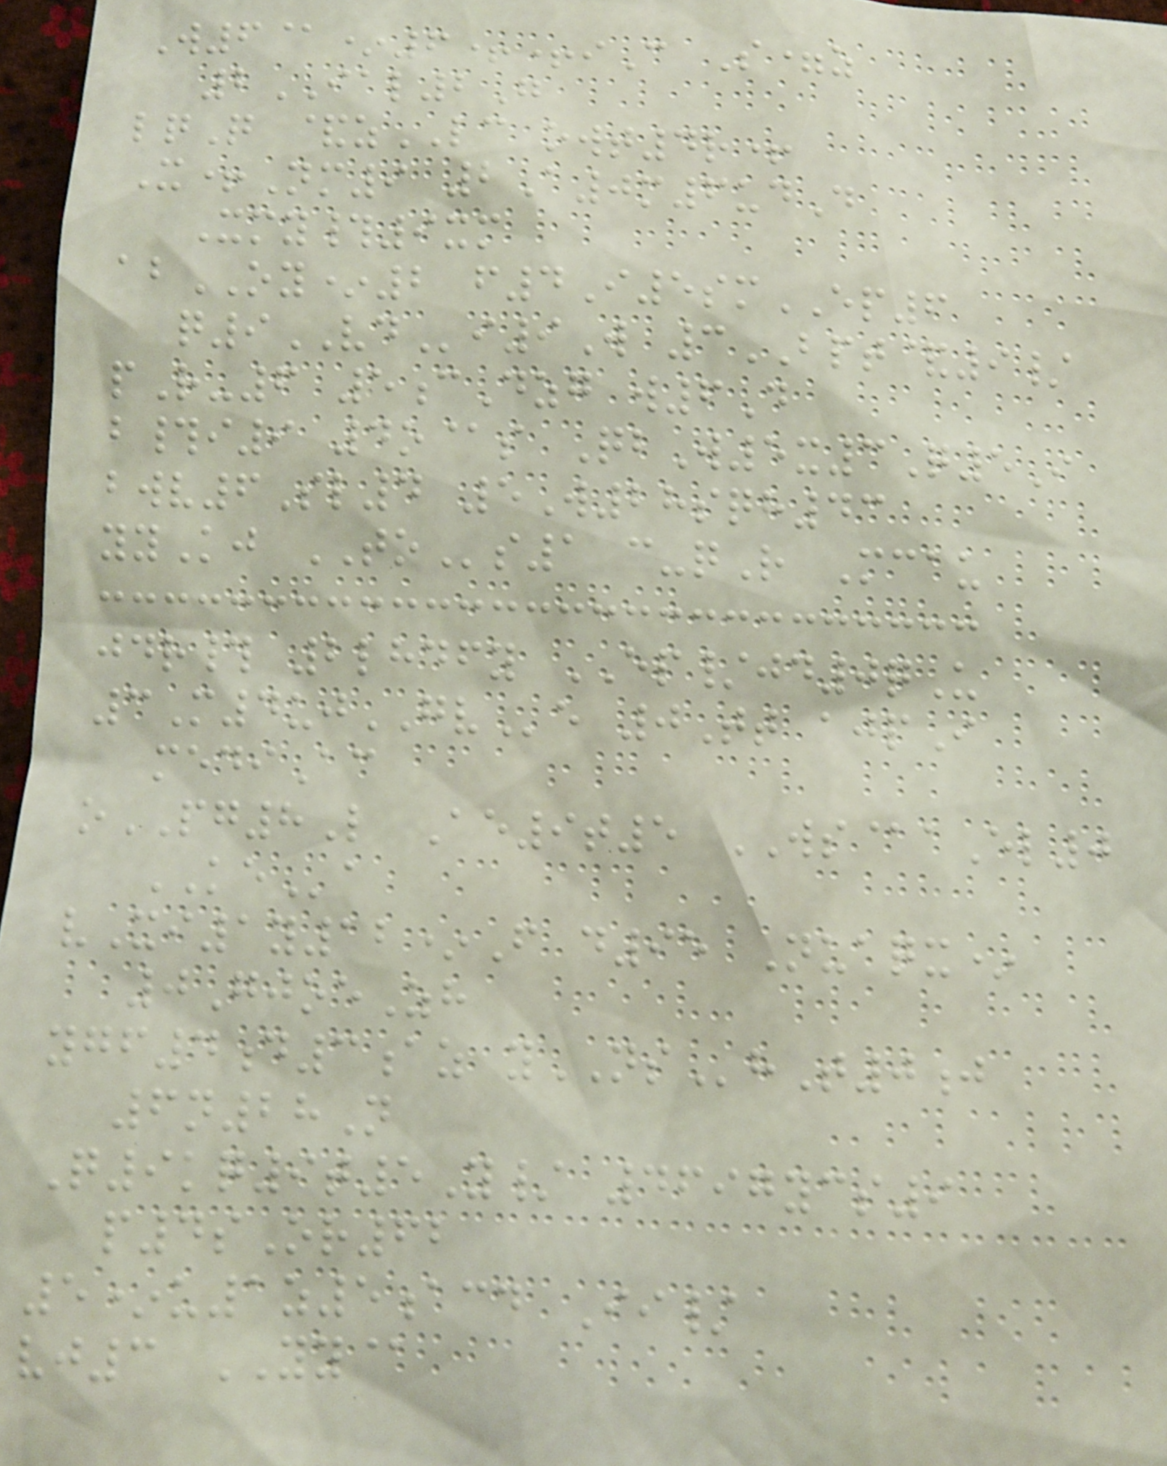W6@*6++iC S=z
2IAL2G
lqQ &zLC owt4r+
X+Nm9 2A0m6udD
Xmy#9xm
abOY*2 f4I5smEP6
q9VDi9W 3BPT&9/
pR-6 5cDzg w6D
b#i9 4o@s QbW5x3Q5I
bwv6Sl4 5W28sqh43
yyKj TOs1 c-qR Mcau
jdr# 2lhdfy EP/jd0qU
3M4ujGVe 0Tt ajpI
mediAc
oPG8L Ae9t5 WS@aEl0
KEa
vXi1y12*F d95 Nuaqx*
0GjoeZh
ygf4d3az yNShT0j
6n28N
Q9kq9t5Y/ 4697ycs9
p4sOr62
5*u1z5acd Ii/
vj3 YY@
